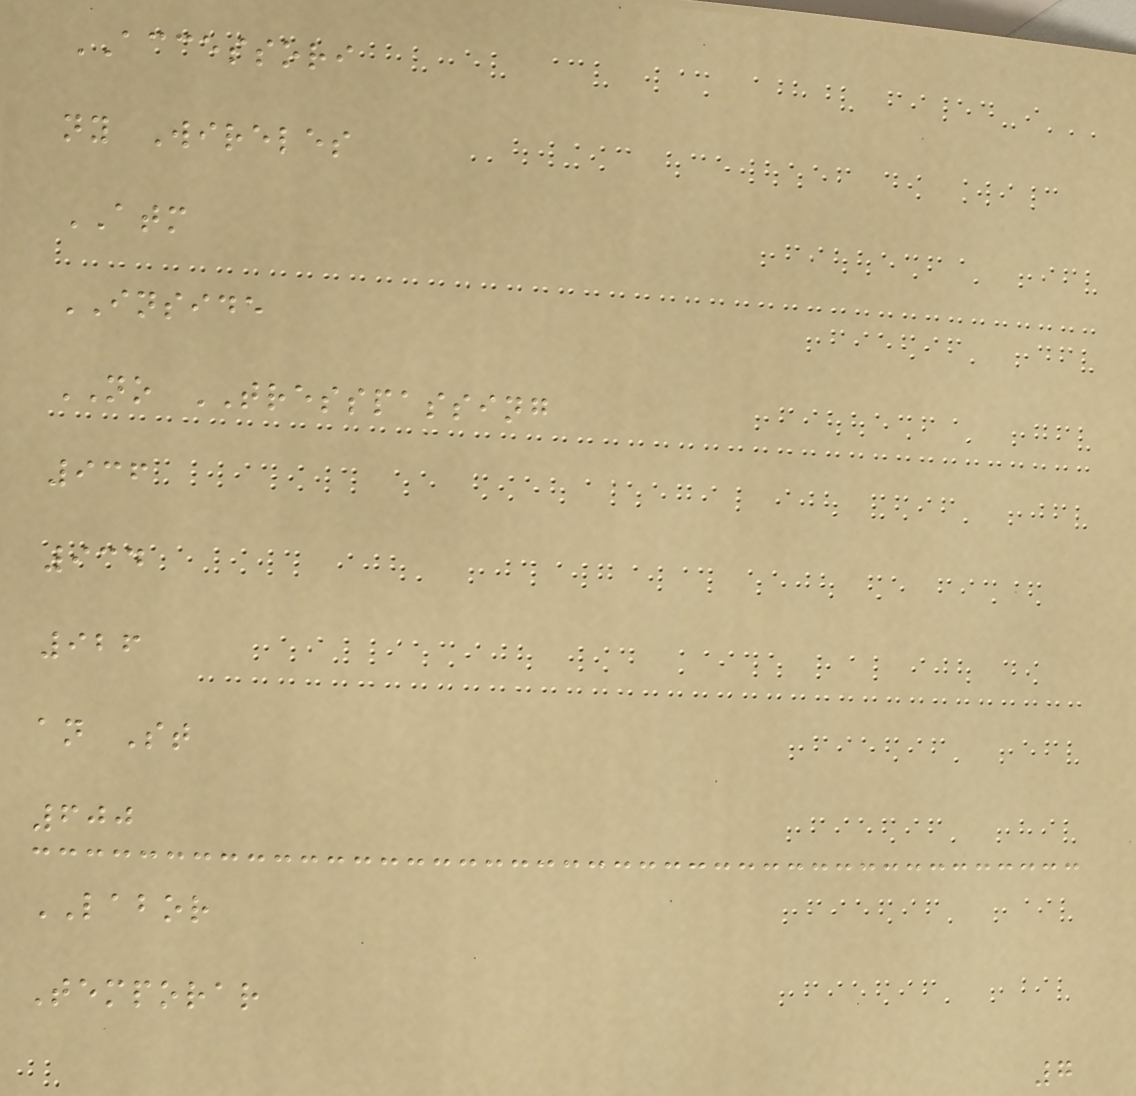ACCESSORI
ny Wireles
ATM
INSIDE
NO TRESSPASSING
936
934
926
an St
600
LABOR
Temporar
7
